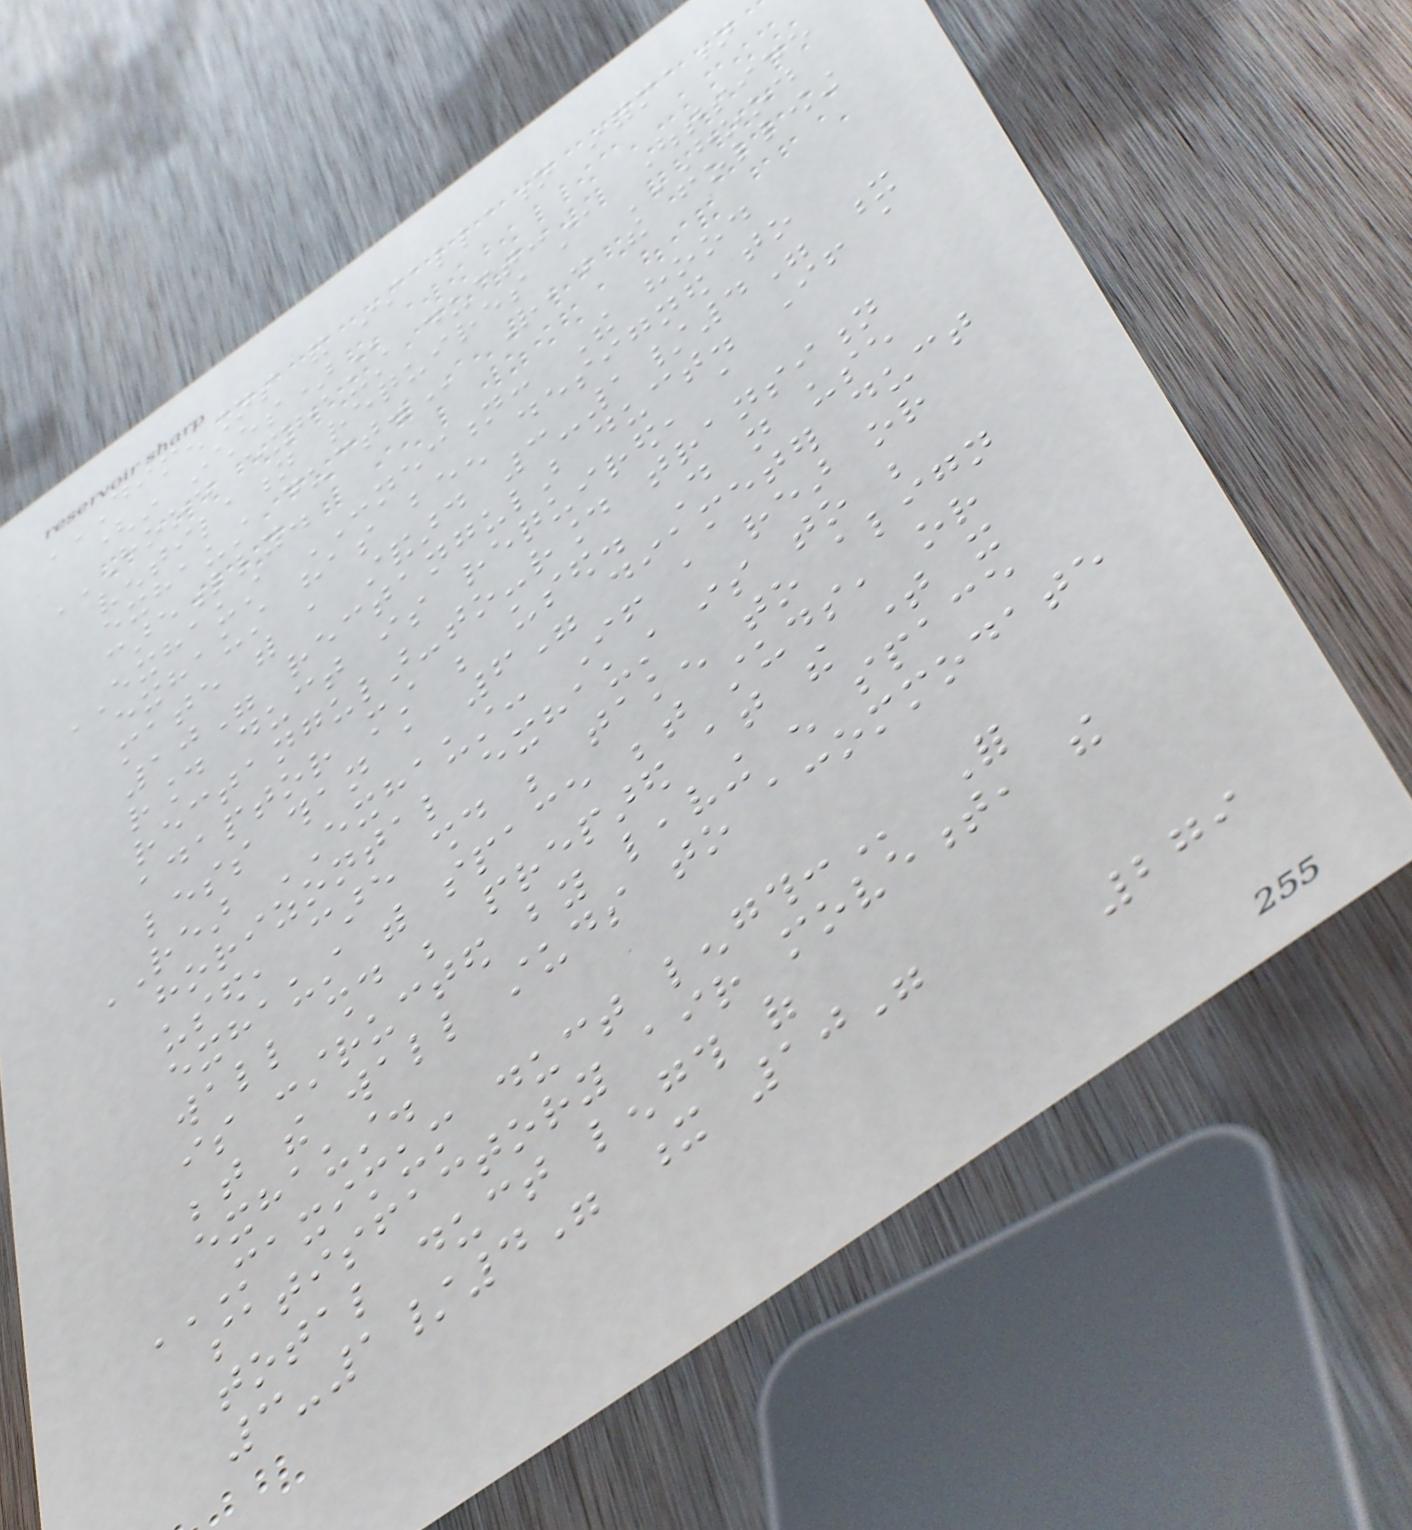DIMENSIONS AND INSTALLATION INFORMATION
(IN INCHES)
HOOD EXHAUST DUCT: Outside
ventilation requires a HOOD
EXHAUST DUCT. Read the following
carefully.
EXHAUST CONNECTION: The hood
exhaust has been designed to
mate with a standard 3-1/4" x
10" rectangular duct. If a
round duct is required, a
rectangular-to-round transition
adaptor must be used. Do not use
less than a 6" diameter duct
REAR EXHAUST: If a rear or
horizontal exhaust is to be
used, care should be taken to align
exhaust with space between studs, or
wall should be prepared at the time it
is constructed by leaving enough space
between the wall studs to accommodate
exhaust.
MAXIMUM DUCT LENGTH: For
satisfactory air movement, the
total duct length of
3-1/4" x 10"
279
